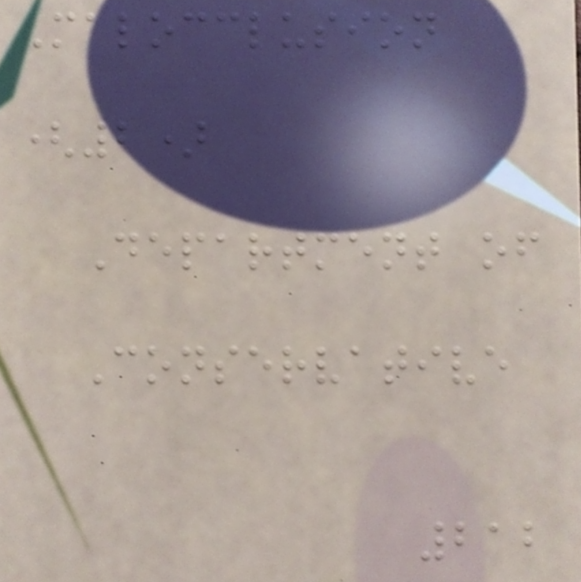Malocclusion
(2)
Department of
Conservative
212
